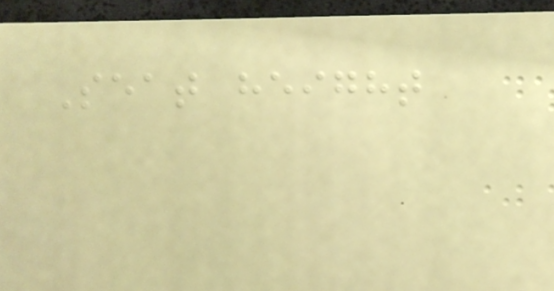Seat height
